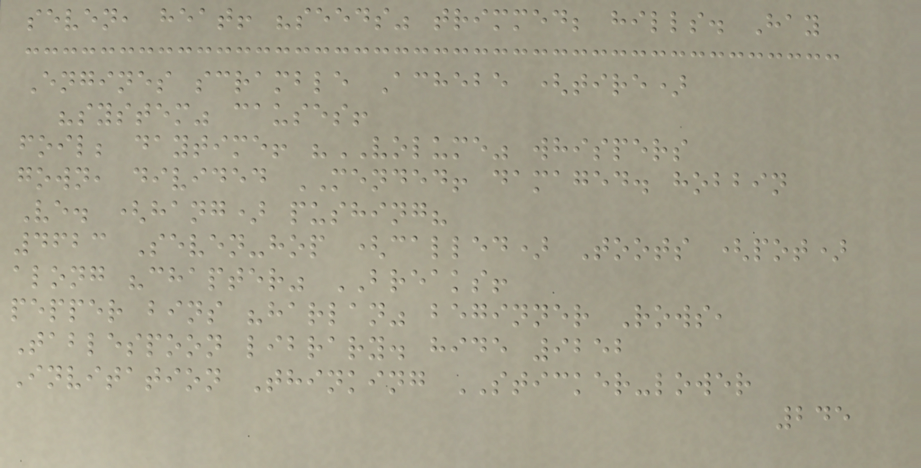seven, heat! "seeds" trimmed; hills. Hay
Engines scramble Achebe (tire)
"system" causes!
foil; daytime! "VOLUME" whispers
gown, divided MENDED! damaged. hobbin
Ve. (hang) pushing?
4623 Seven-hop (called) Toots (pot)
along "chapter" BREAKS!
pepper bins "harlan" beginner Rows,
Tablespoon library. hide 9252
Invitation Thinking STICKER-lower
245
